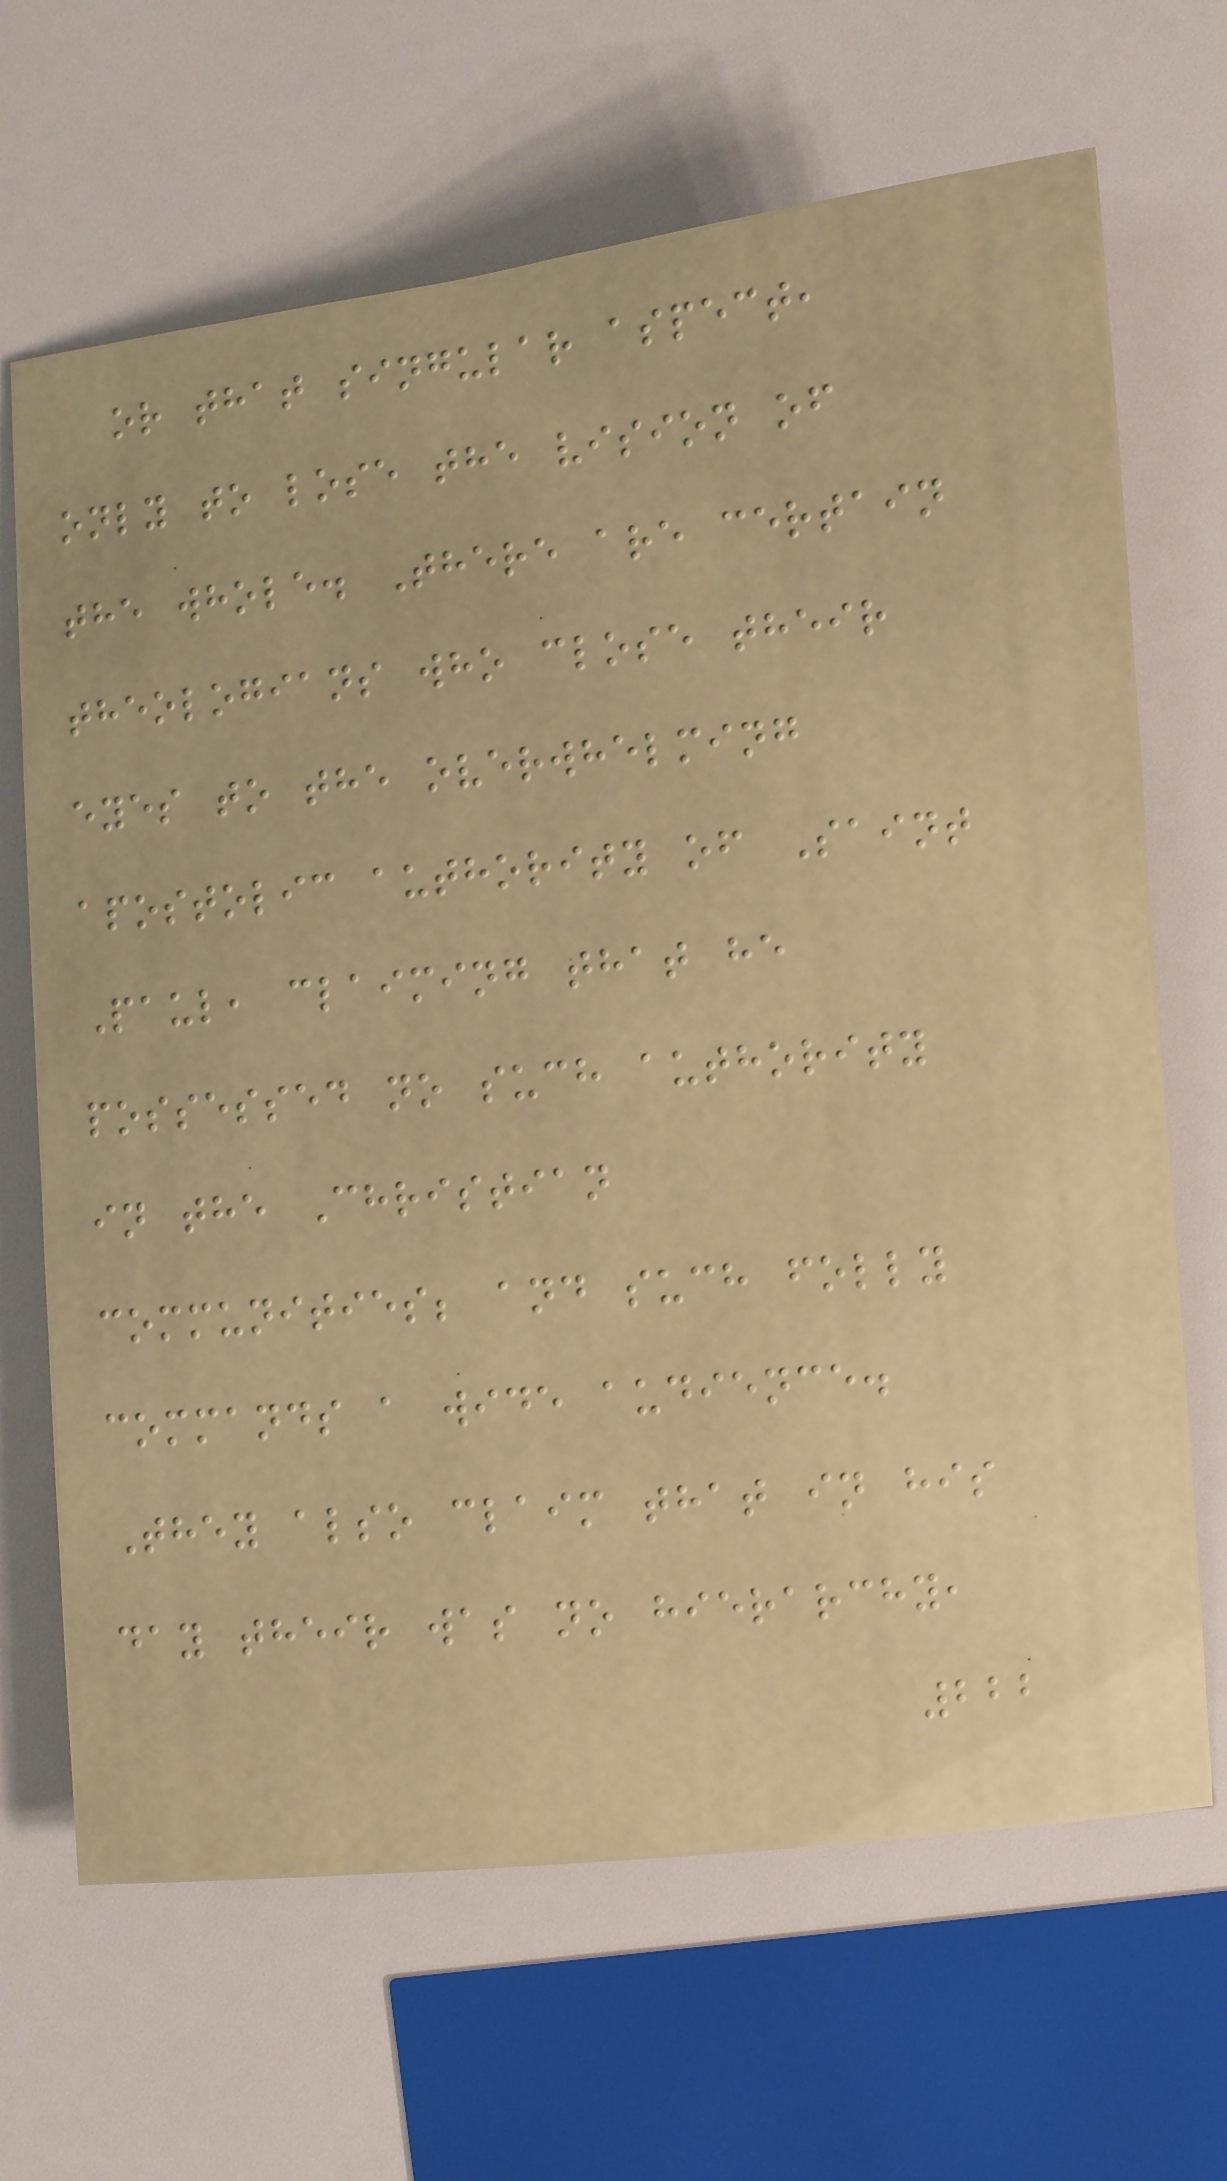or that singular aspect,
only to lose the vision of
the whole. There are certain
theologians who close their
eyes to the overwhelming
apostolic authority of Saint
Paul, claiming that he
possessed no such authority
in the Christian
communities; and such folly
commands a wide audience.
They also claim that in his
day their was no hierarchy,
222
